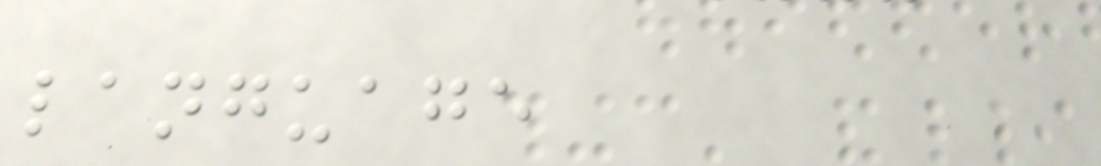language
